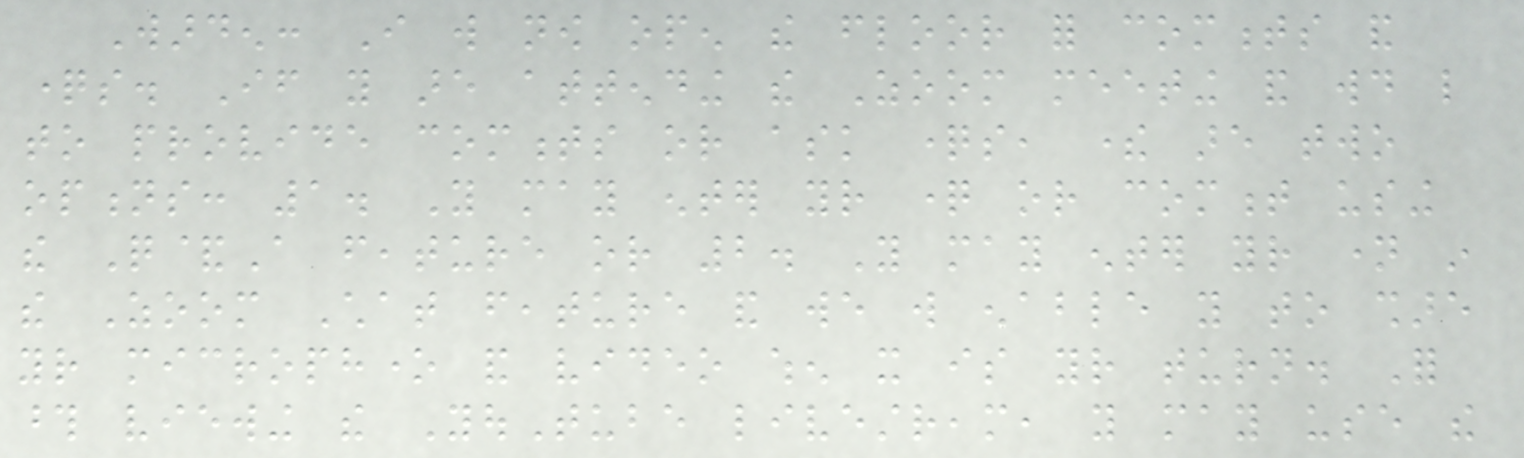Warden: I will now open the floor for comments and
questions. If you are attending the Zoom meeting and would like
to provide comments or ask questions, there are two
options: 1. You may enter your question or comment using
the Q&A feature or 2. You may enter your name in
the Zoom Chat feature and we will enable you to share
your microphone and video when it is your turn. For
those viewing the YouTube livestream, you may use the
